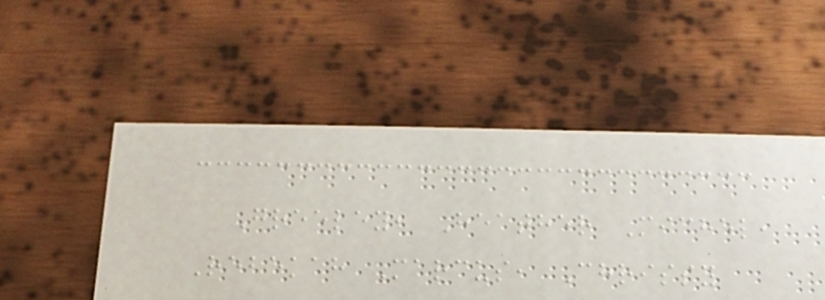Greeley, Heather Michel,
Rebekah Marcus, Chrissy
